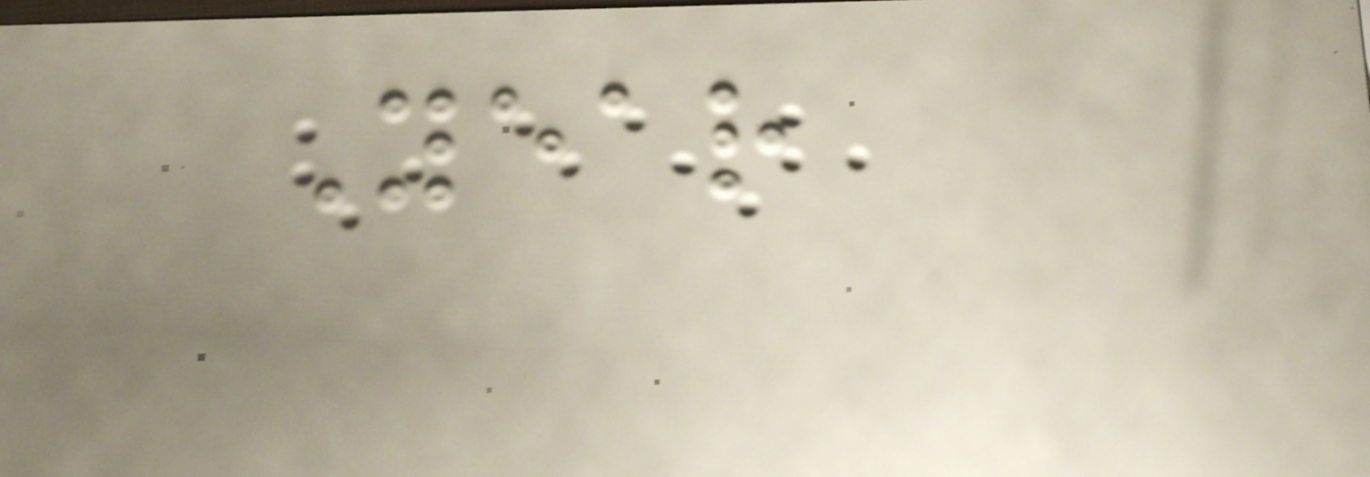Year
